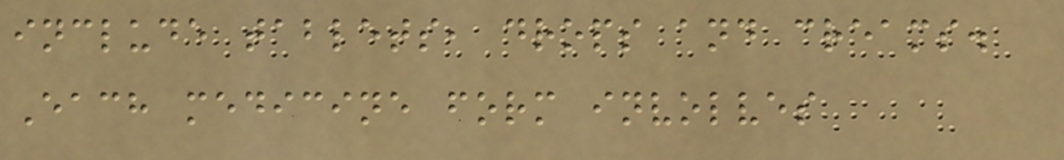include tablets, drops and creams.
Each medicine form involves
